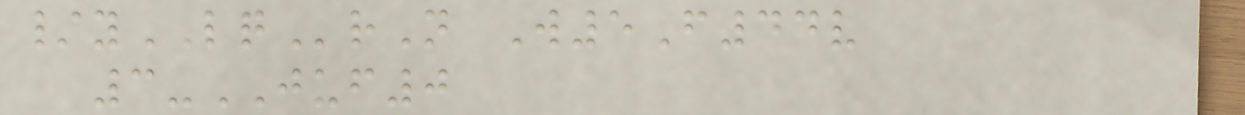/yLQrN W5F44v
3-JUF0
